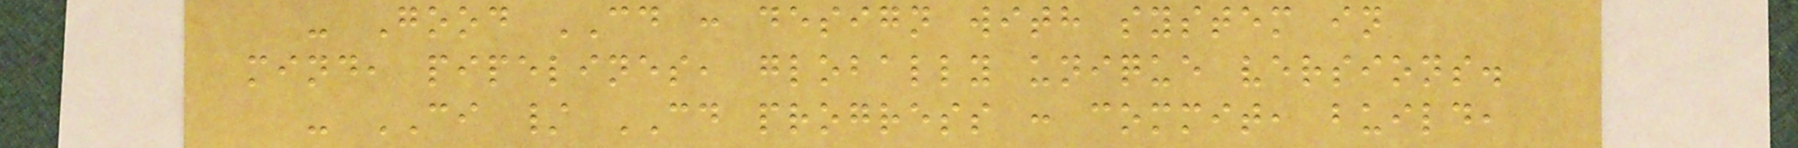- Good CD : design with system in
mind, pipelines, globally unique versions.
- CI / CD progress : commit, build,
